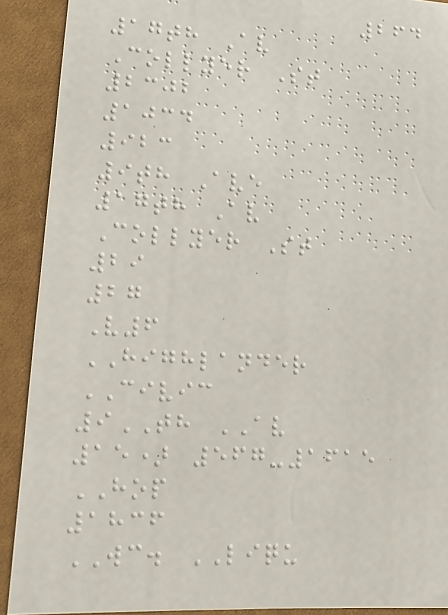264
17th Av
Collyer St
2302
1034
923
9th Ave
17th Av
Collyer St
29
27
V6
HIGHLANDER
CIVIC
9TH AV
15) 567-1615
HOP
1836
WC. LIQU
